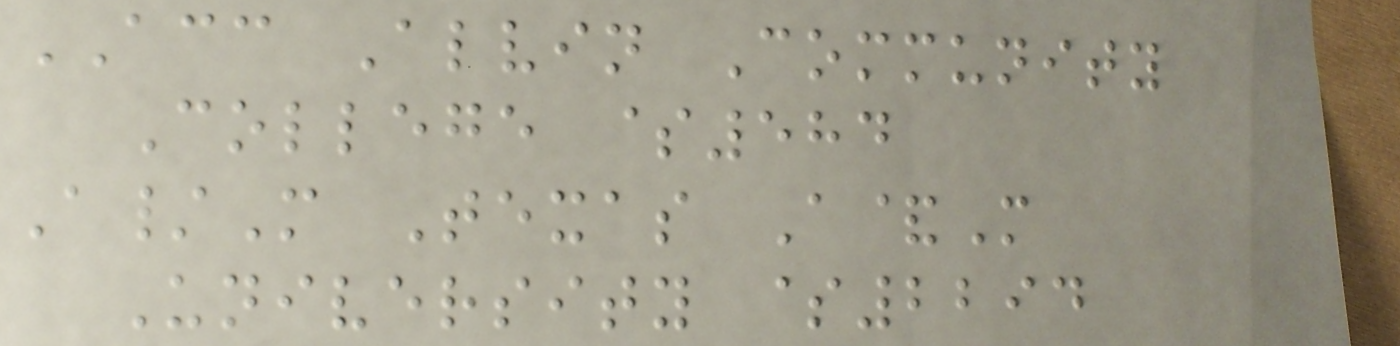ACC Alvin Community
College $584
A/M Texas A&M
University $2294
